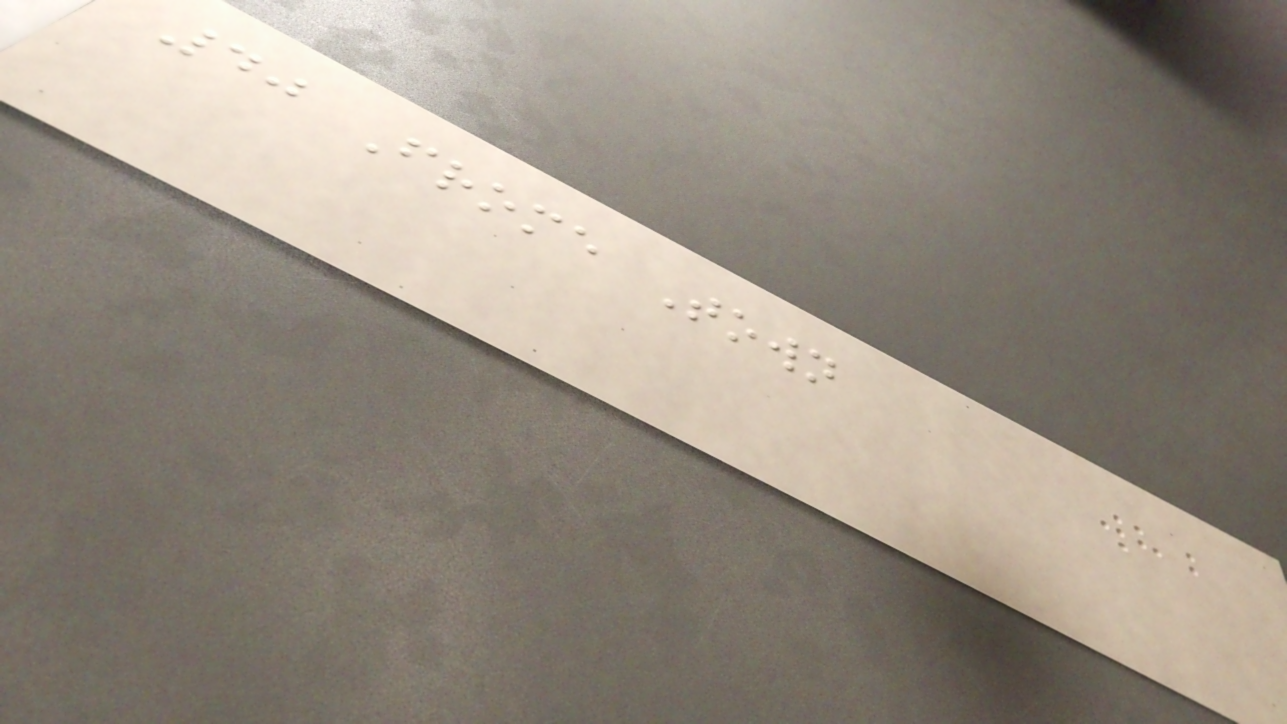40 Frome Town
